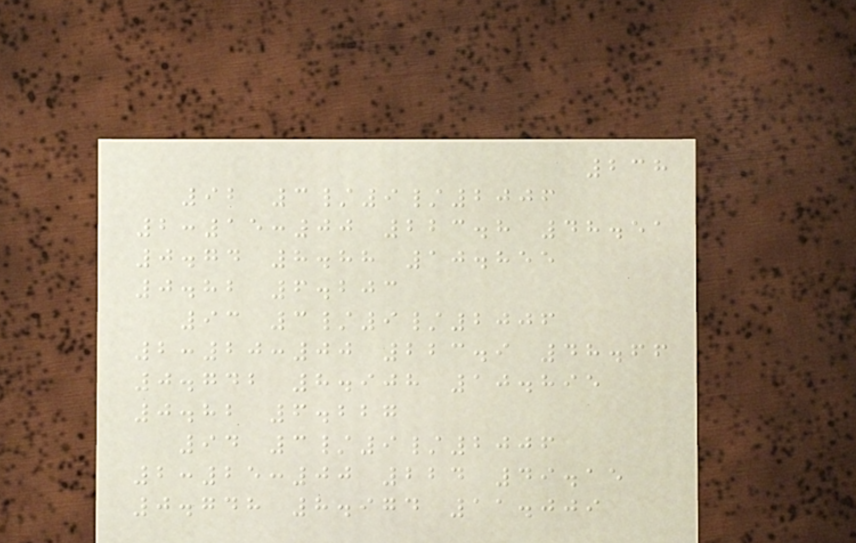238
92 3/9/2006
2:15:00 223.8 48.51
0.74 8.88 10.855
0.82 6.203
93 3/9/2006
2:20:00 223.9 48.66
0.742 8.908 10.895
0.82 6.227
94 3/9/2006
2:25:00 224 49.15
0.748 8.974 11.009
